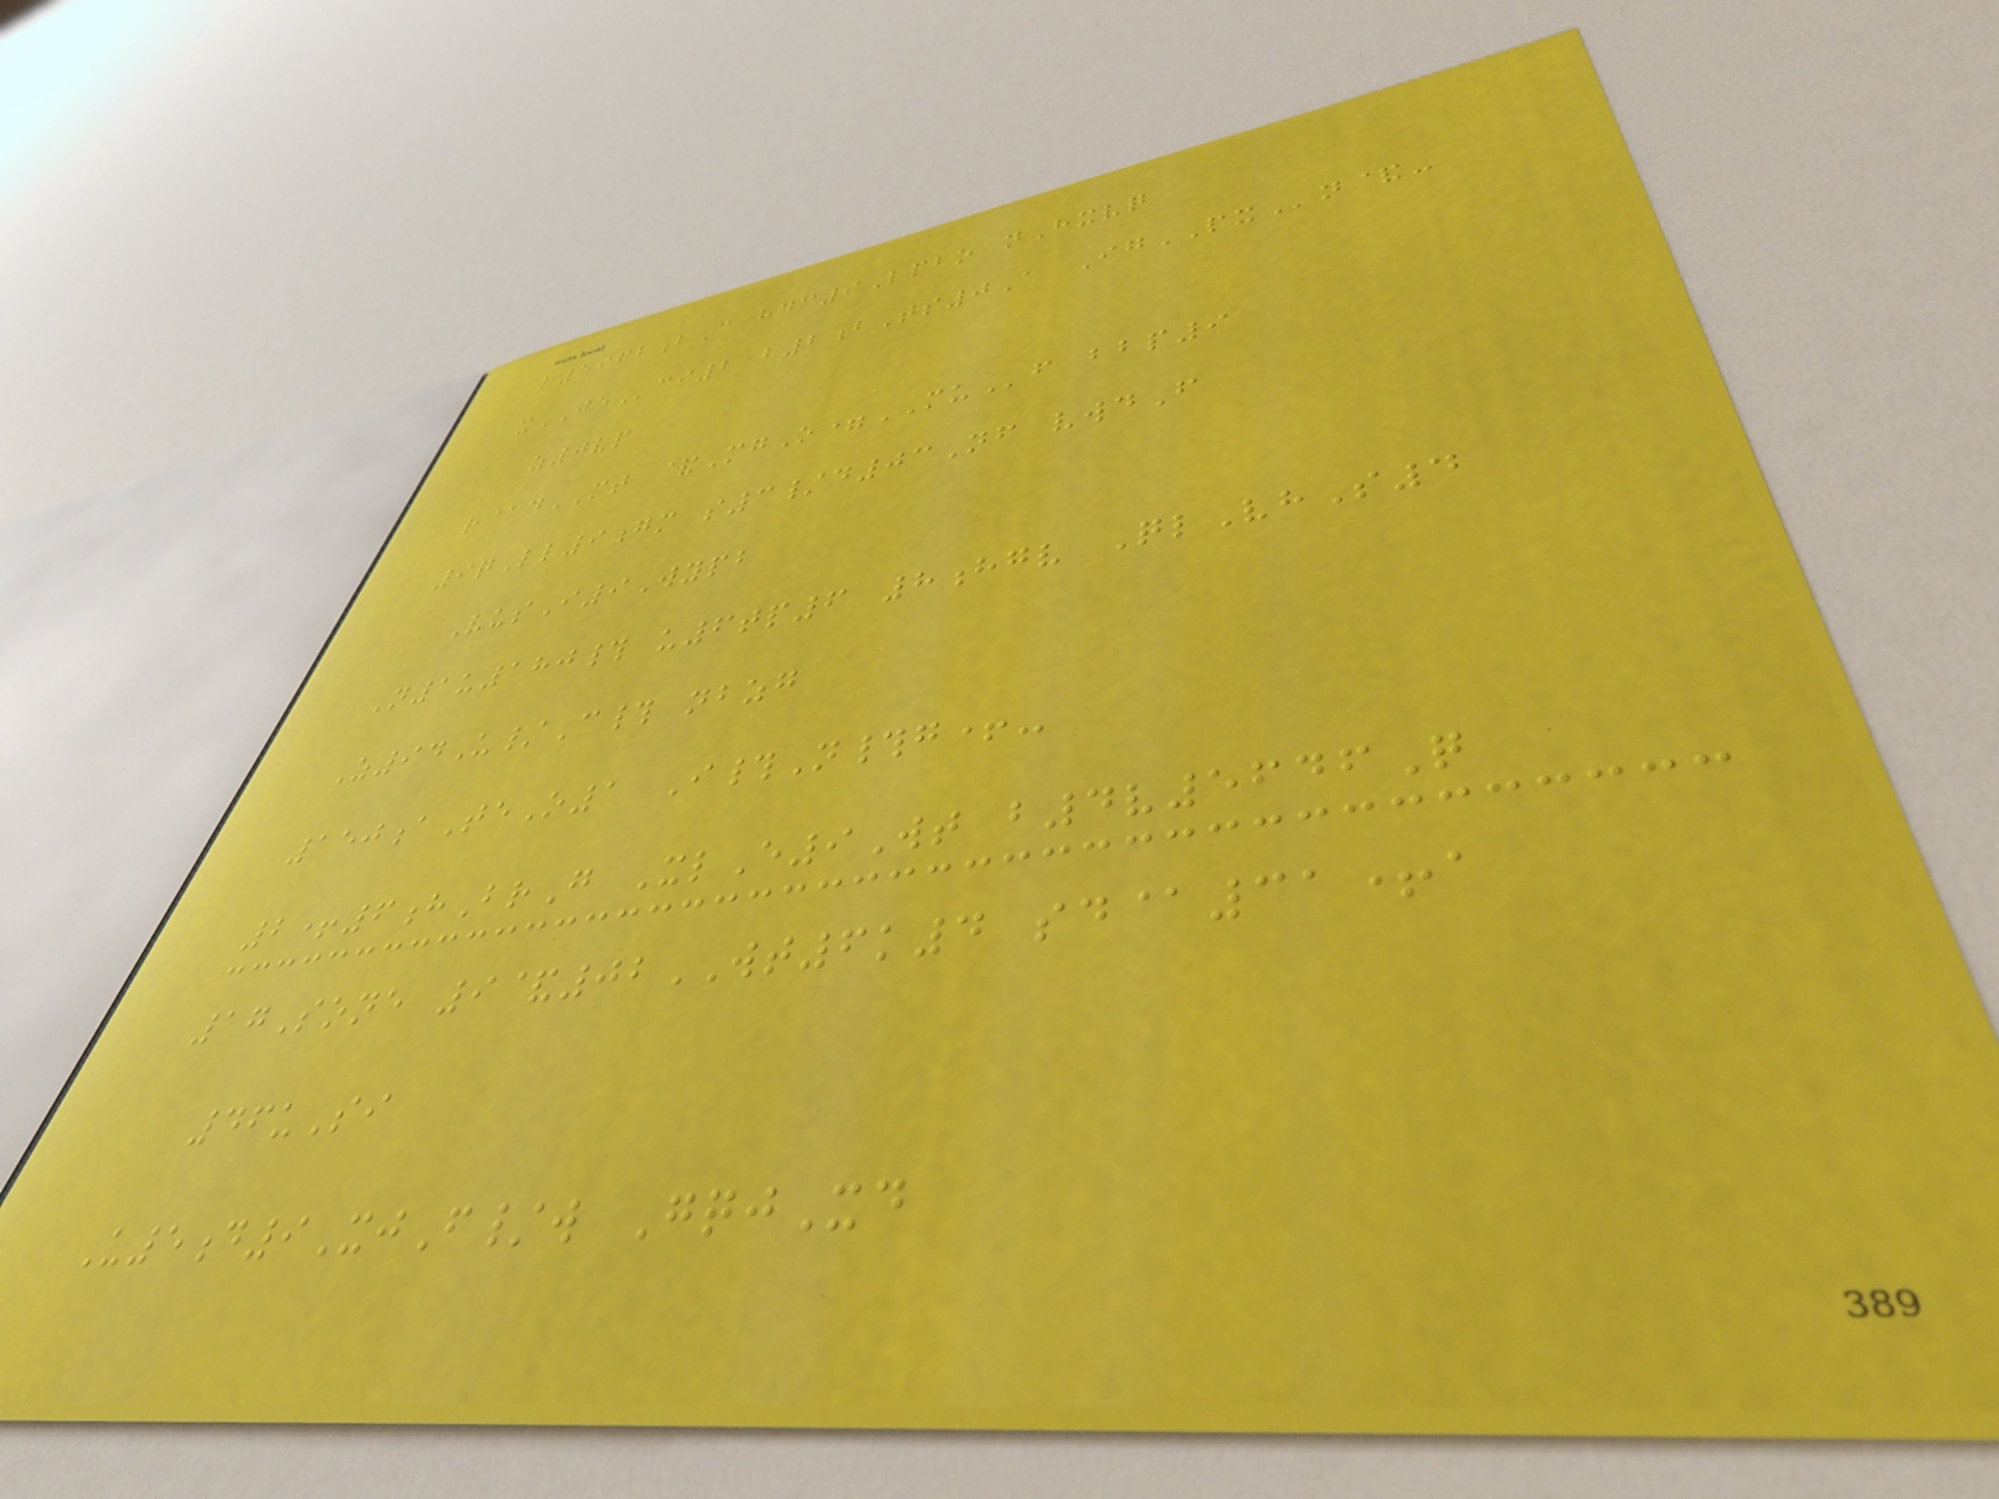l5962bC hdc9Lpbo nHxvq
xJEci2 b2bTs0A IgPXn&-
z0vp
r@dMT &MgO=MUf bbp9
9qLl9gm s3/d03Nf vwdF
VusI9Wypb
N1u180# u6tp6 8hgv QlVhS4
Z94U/C# nbzg
150aTeO1 I#N#g+-
2+6hBrG XlE9Wt b4v5646Q
17Sone 9&02WT6k4 sd@31+a
46uSi
U5d9XjF/w GqjXd
